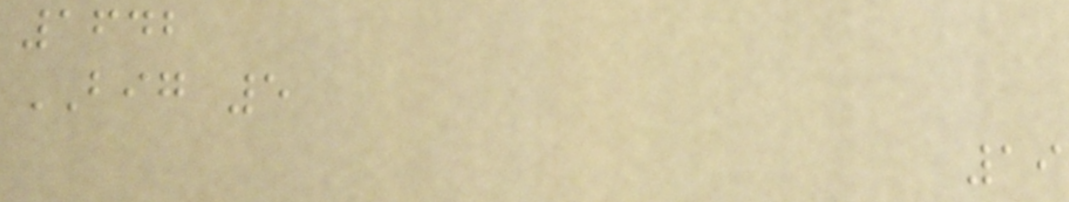1642
BIG 5
19
